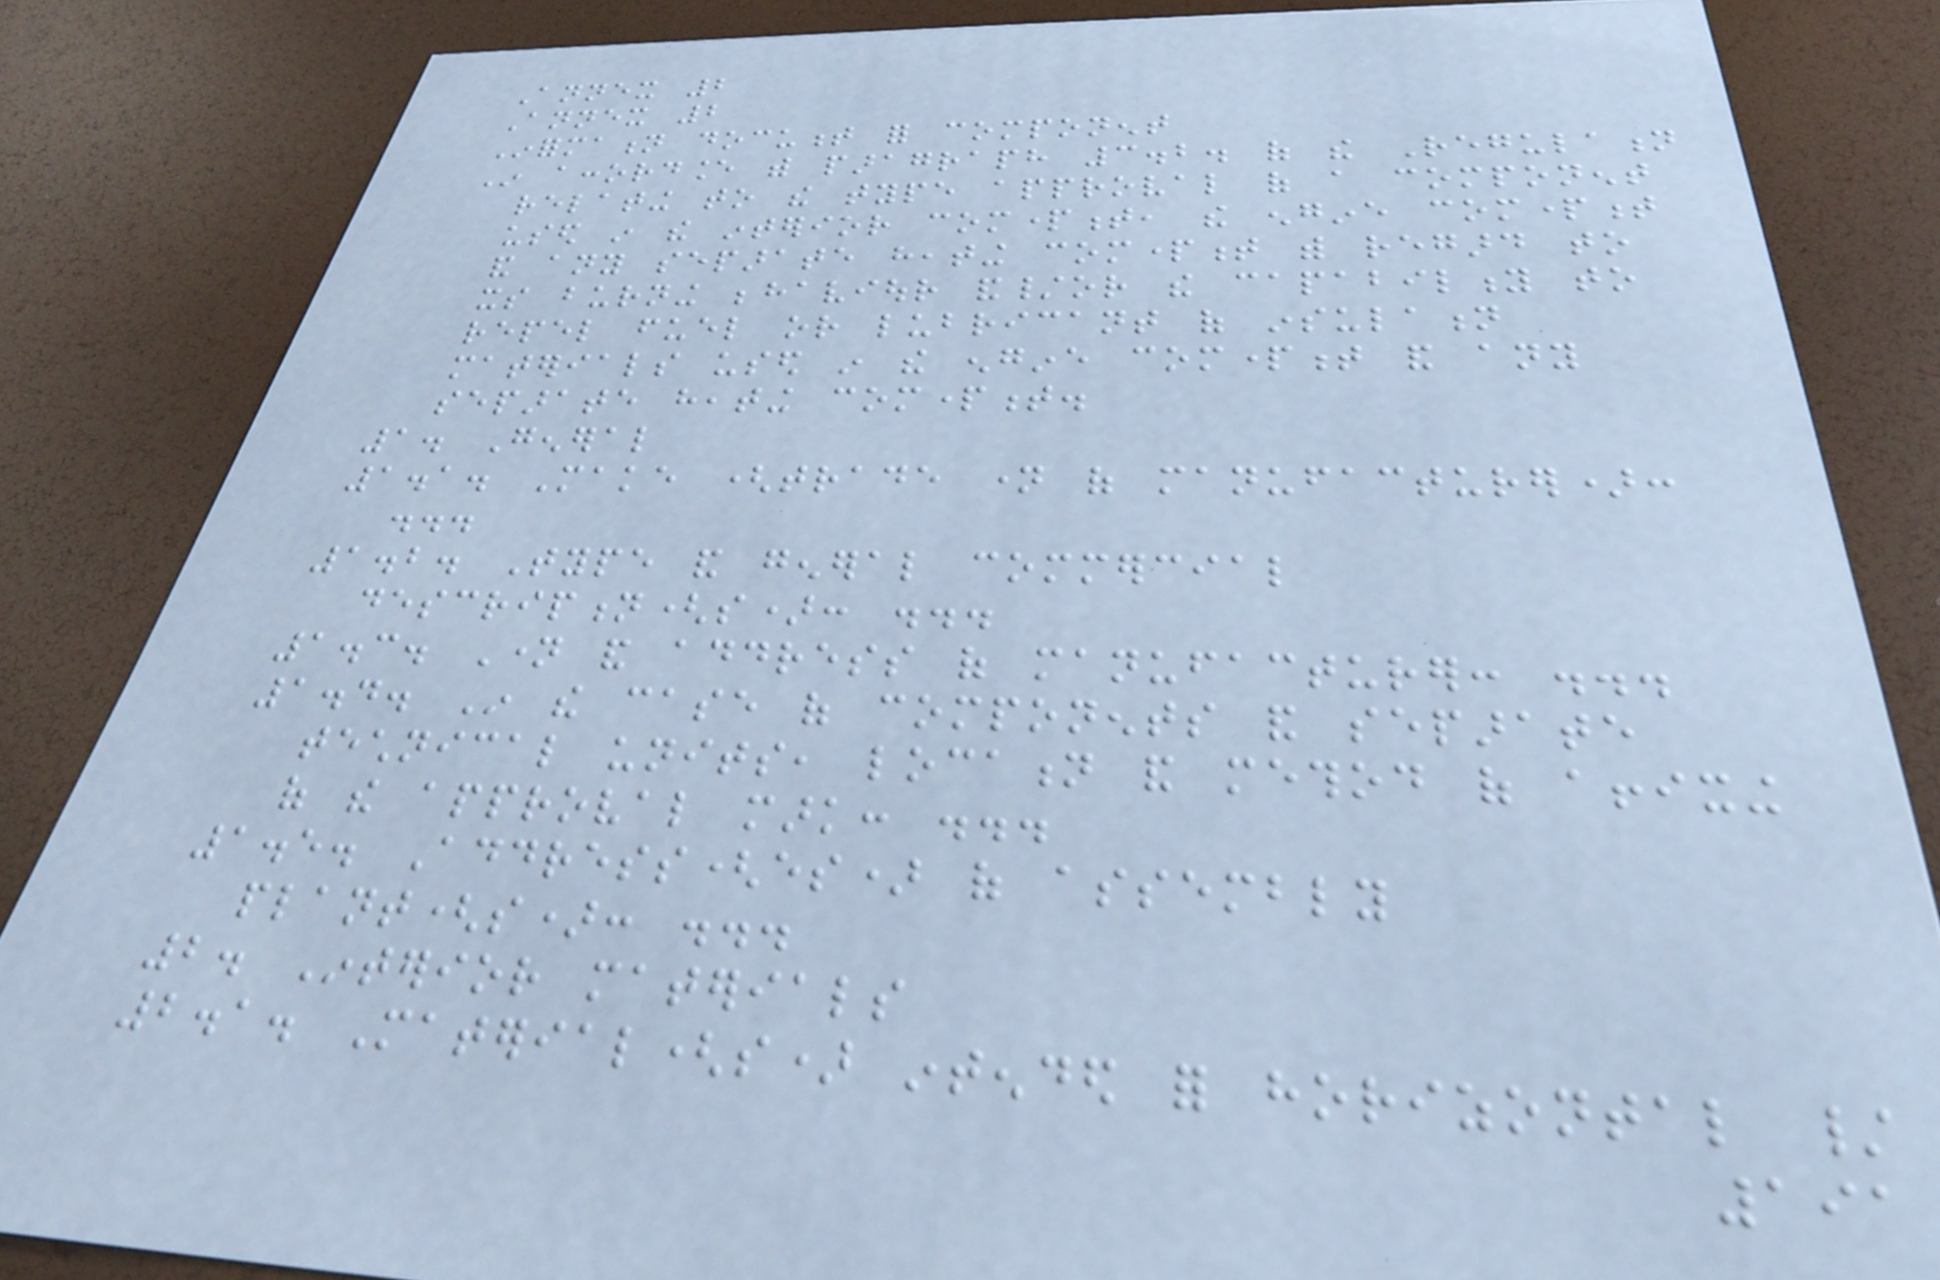Annex 2
Annex 2
Information document for component
In accordance with paragraph 3.2. of the Regulation
relating to the type approval of a component
used in the interior compartment, the engine compartment
and any separate heating compartment with regard to
its burning behaviour and/or the capability to
repel fuel or lubricant of insulation
materials used in the engine compartment and any
separate heating compartment.
1. General
1.1. Make (trade name of manufacturer):
...
1.2. Type and general commercial
description(s): ...
1.3. Name and address of manufacturer: ...
1.4. In the case of components and separate
technical units, location and method of affixing
of the approval mark: ...
1.5. Address(es) of assembly
plant(s): ...
2. Interior materials
2.1. Material(s) intended for horizontal /
191
